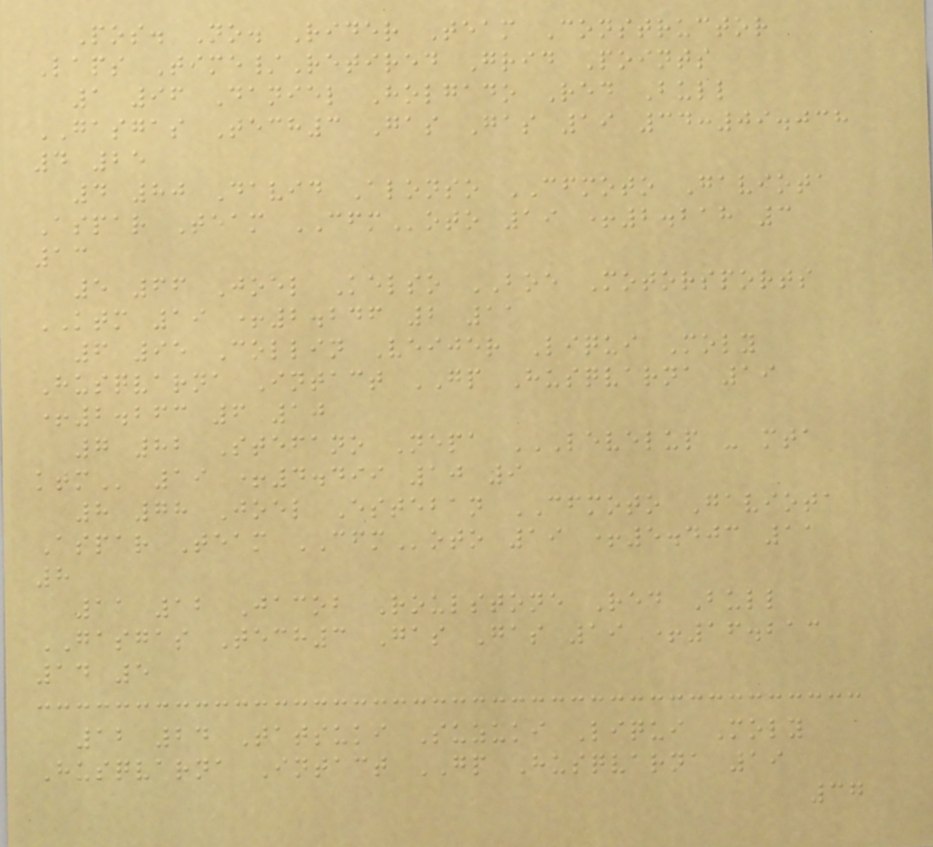Pos. No. Rider Team Constructor
Laps Time/Retired Grid Points
1 96 Daniel Holgado Red Bull
GASGAS Tech3 Gas Gas 19 34:09.038
4 25
4 80 David Alonso CFMOTO Gaviota
Aspar Team CFMoto 19 +2.218 3
13
5 66 Joel Kelso BOE Motorsports
KTM 19 +2.246 2 11
6 95 Collin Veijer Liqui Moly
Husqvarna Intact GP Husqvarna 19
+2.263 6 10
7 82 Stefano Nepa LEVELUP - MTA
KTM 19 +4.499 10 9
8 78 Joel Esteban CFMOTO Gaviota
Aspar Team CFMoto 19 +5.403 11
8
11 12 Jacob Roulstone Red Bull
GASGAS Tech3 Gas Gas 19 +16.213
14 5
12 24 Tatsuki Suzuki Liqui Moly
Husqvarna Intact GP Husqvarna 19
37
